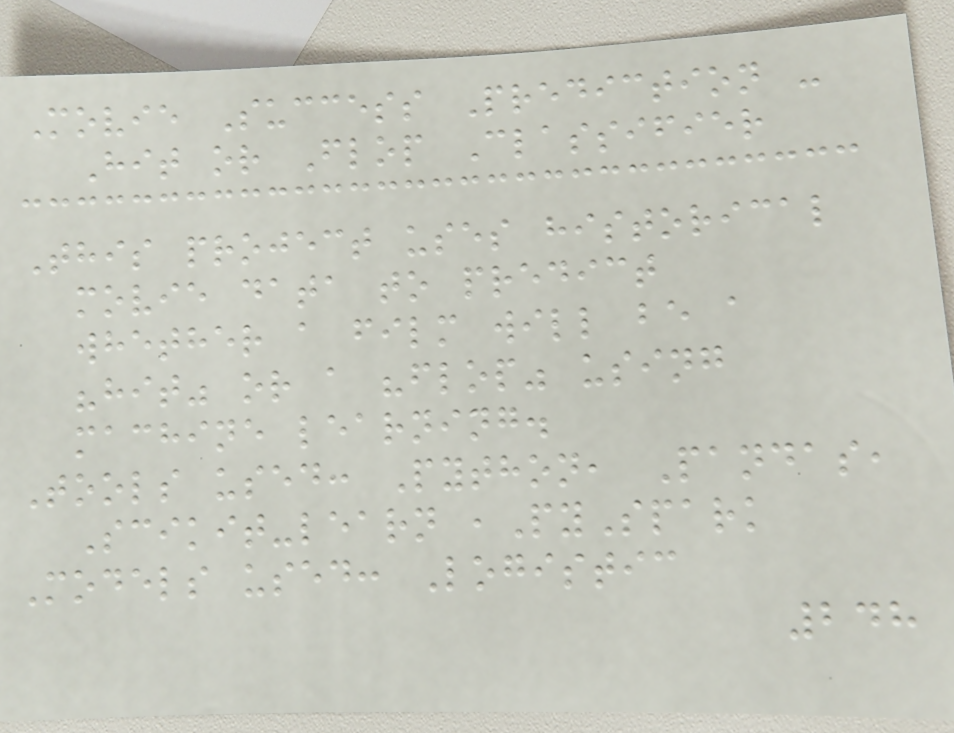Movie Success Prediction -
Hit or Flop Classifier
This project uses historical
movie data to predict
whether a film will be a
"hit" or a "flop" using
machine learning.
Tools used: Python, Pandas,
Scikit-learn ,PySpark
Models used: Logistic
248
